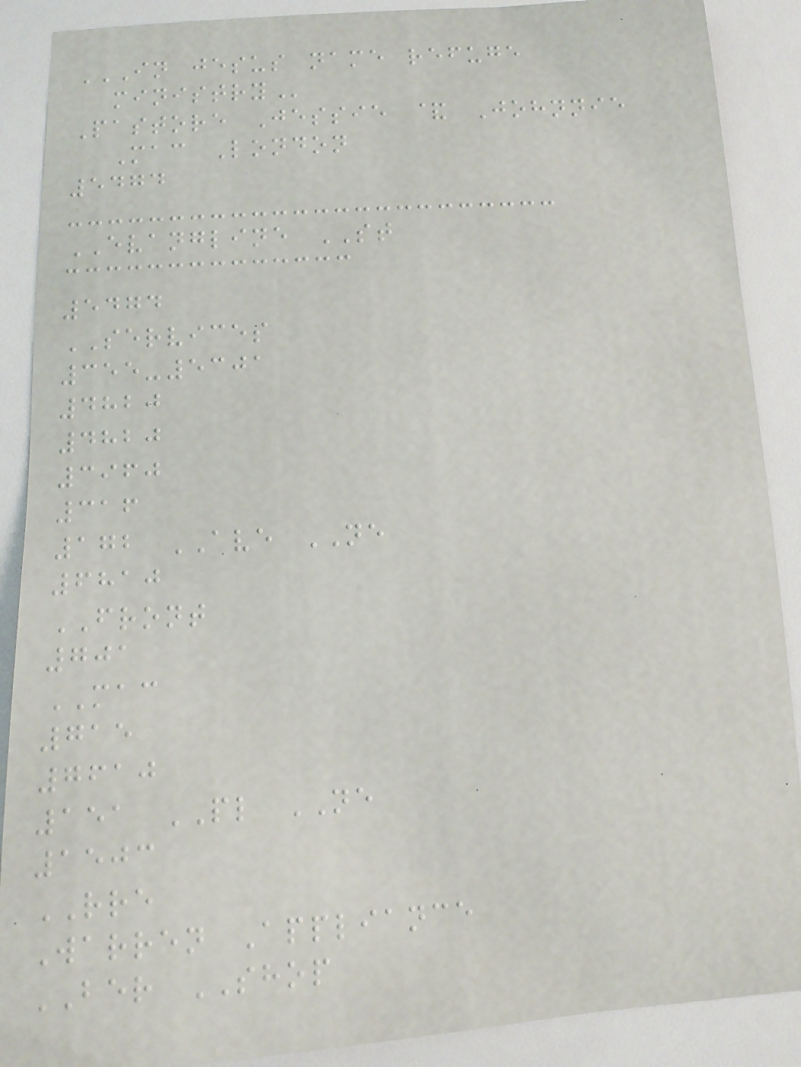IN JESUS NAME REFUGE
MINISTRY
Pastore Jessie & Johnnie
Mac London
5474
EVANGLINE ST
5474
SERVICES
355-5301
4820
4820
3960
316
172 AVE NE
6810
FRONT
701
MAC
715
7610
151 PL NE
1503
RRE
Warren Appliance
BER SHOP
